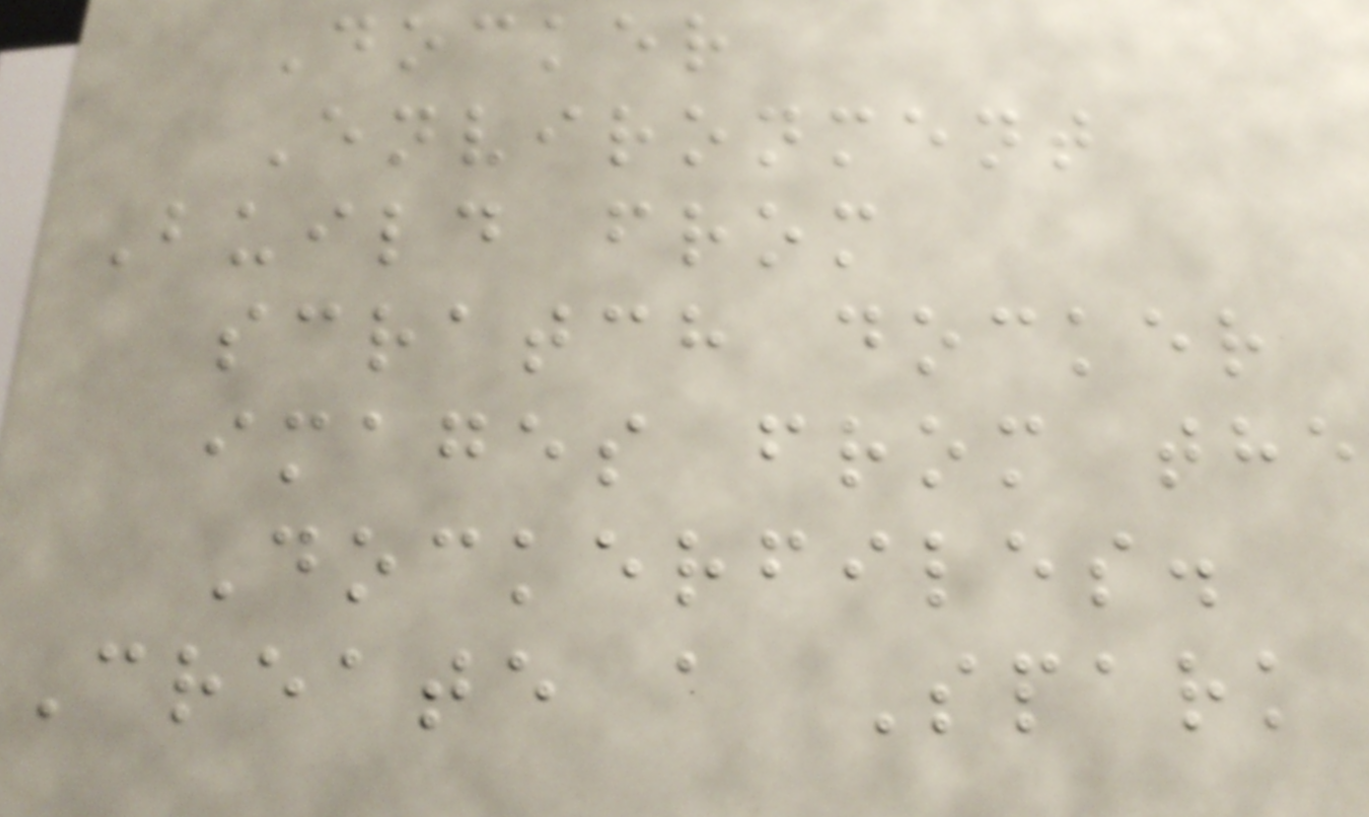Docker
Environment
Build from
scratch docker
images from the
Dockerfiles.
Create a Spark
